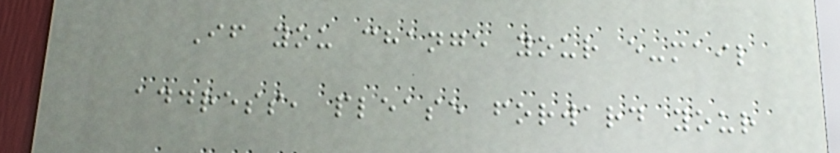If you change your e-mail
address, please forward your
